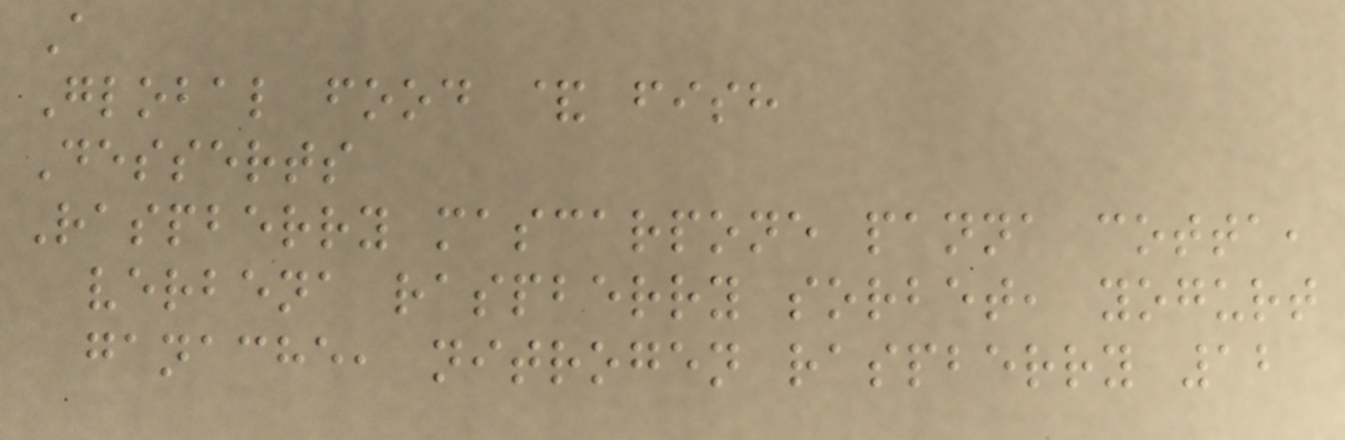A
Global food & fish
Desserts
Raspberry mascarpone panna cotta,
verbena raspberry sorbet, yogurt
ganache, nitrogen raspberry 12
